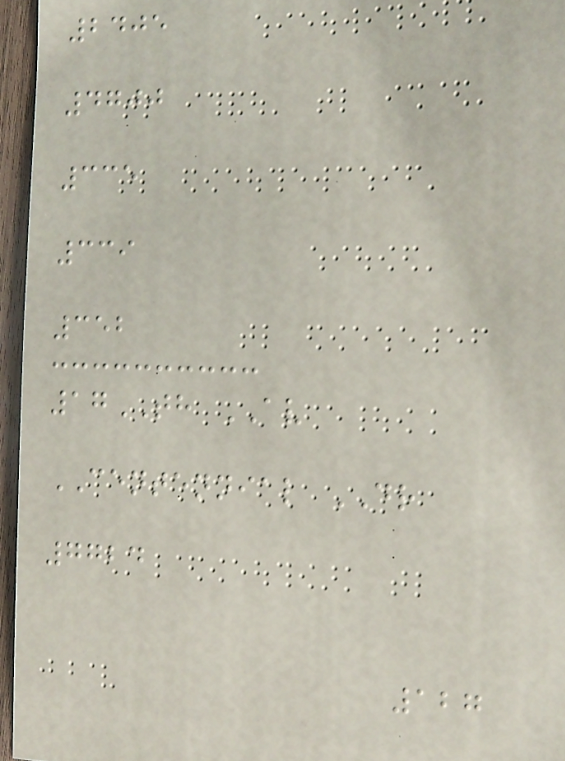2405
4700
335
339
352
17TH AV
CENTENNIAL DR
7724
127
